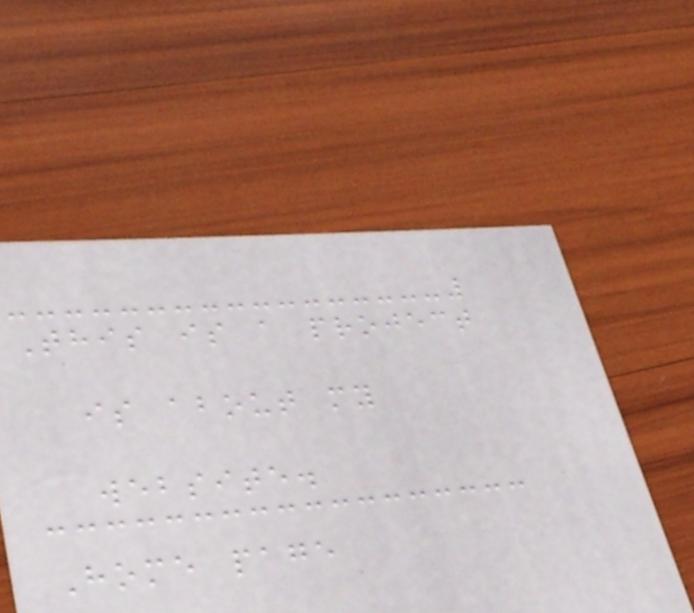This is a project
is about my
website.
Home page
